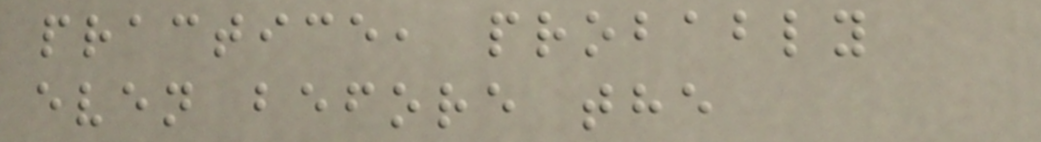practice, probably
even before the
